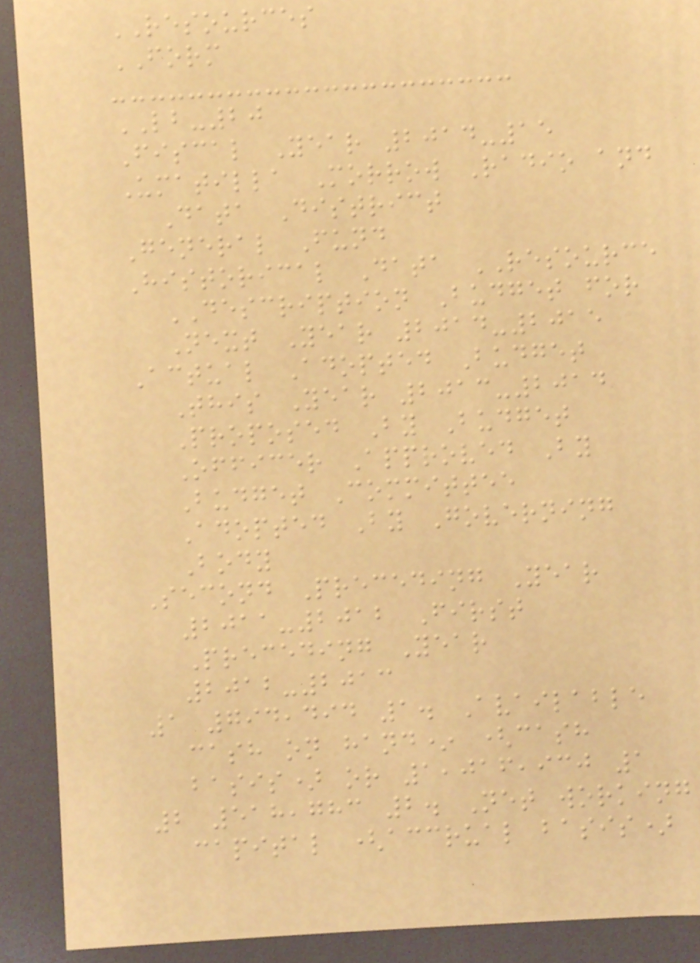RESOURCES
FORM
LB-20
Fiscal Year 2014-15
Umatilla Morrow Radio and
Data District
General Fund
Historical Data RESOURCE
DESCRIPTION Budget for
Next Year 2014-2015
Actual Adopted Budget
This Year 2013-2014
Proposed By Budget
Officer Approved By
Budget Committee
Adopted By Governing
Body
Second Preceding Year
2011-2012 First
Preceding Year
2012-2013
1 794,494 1. Available
cash on hand* (cash
basis) or 1,016,930 1
2 518,783 2. Net working
capital (accrual basis)
